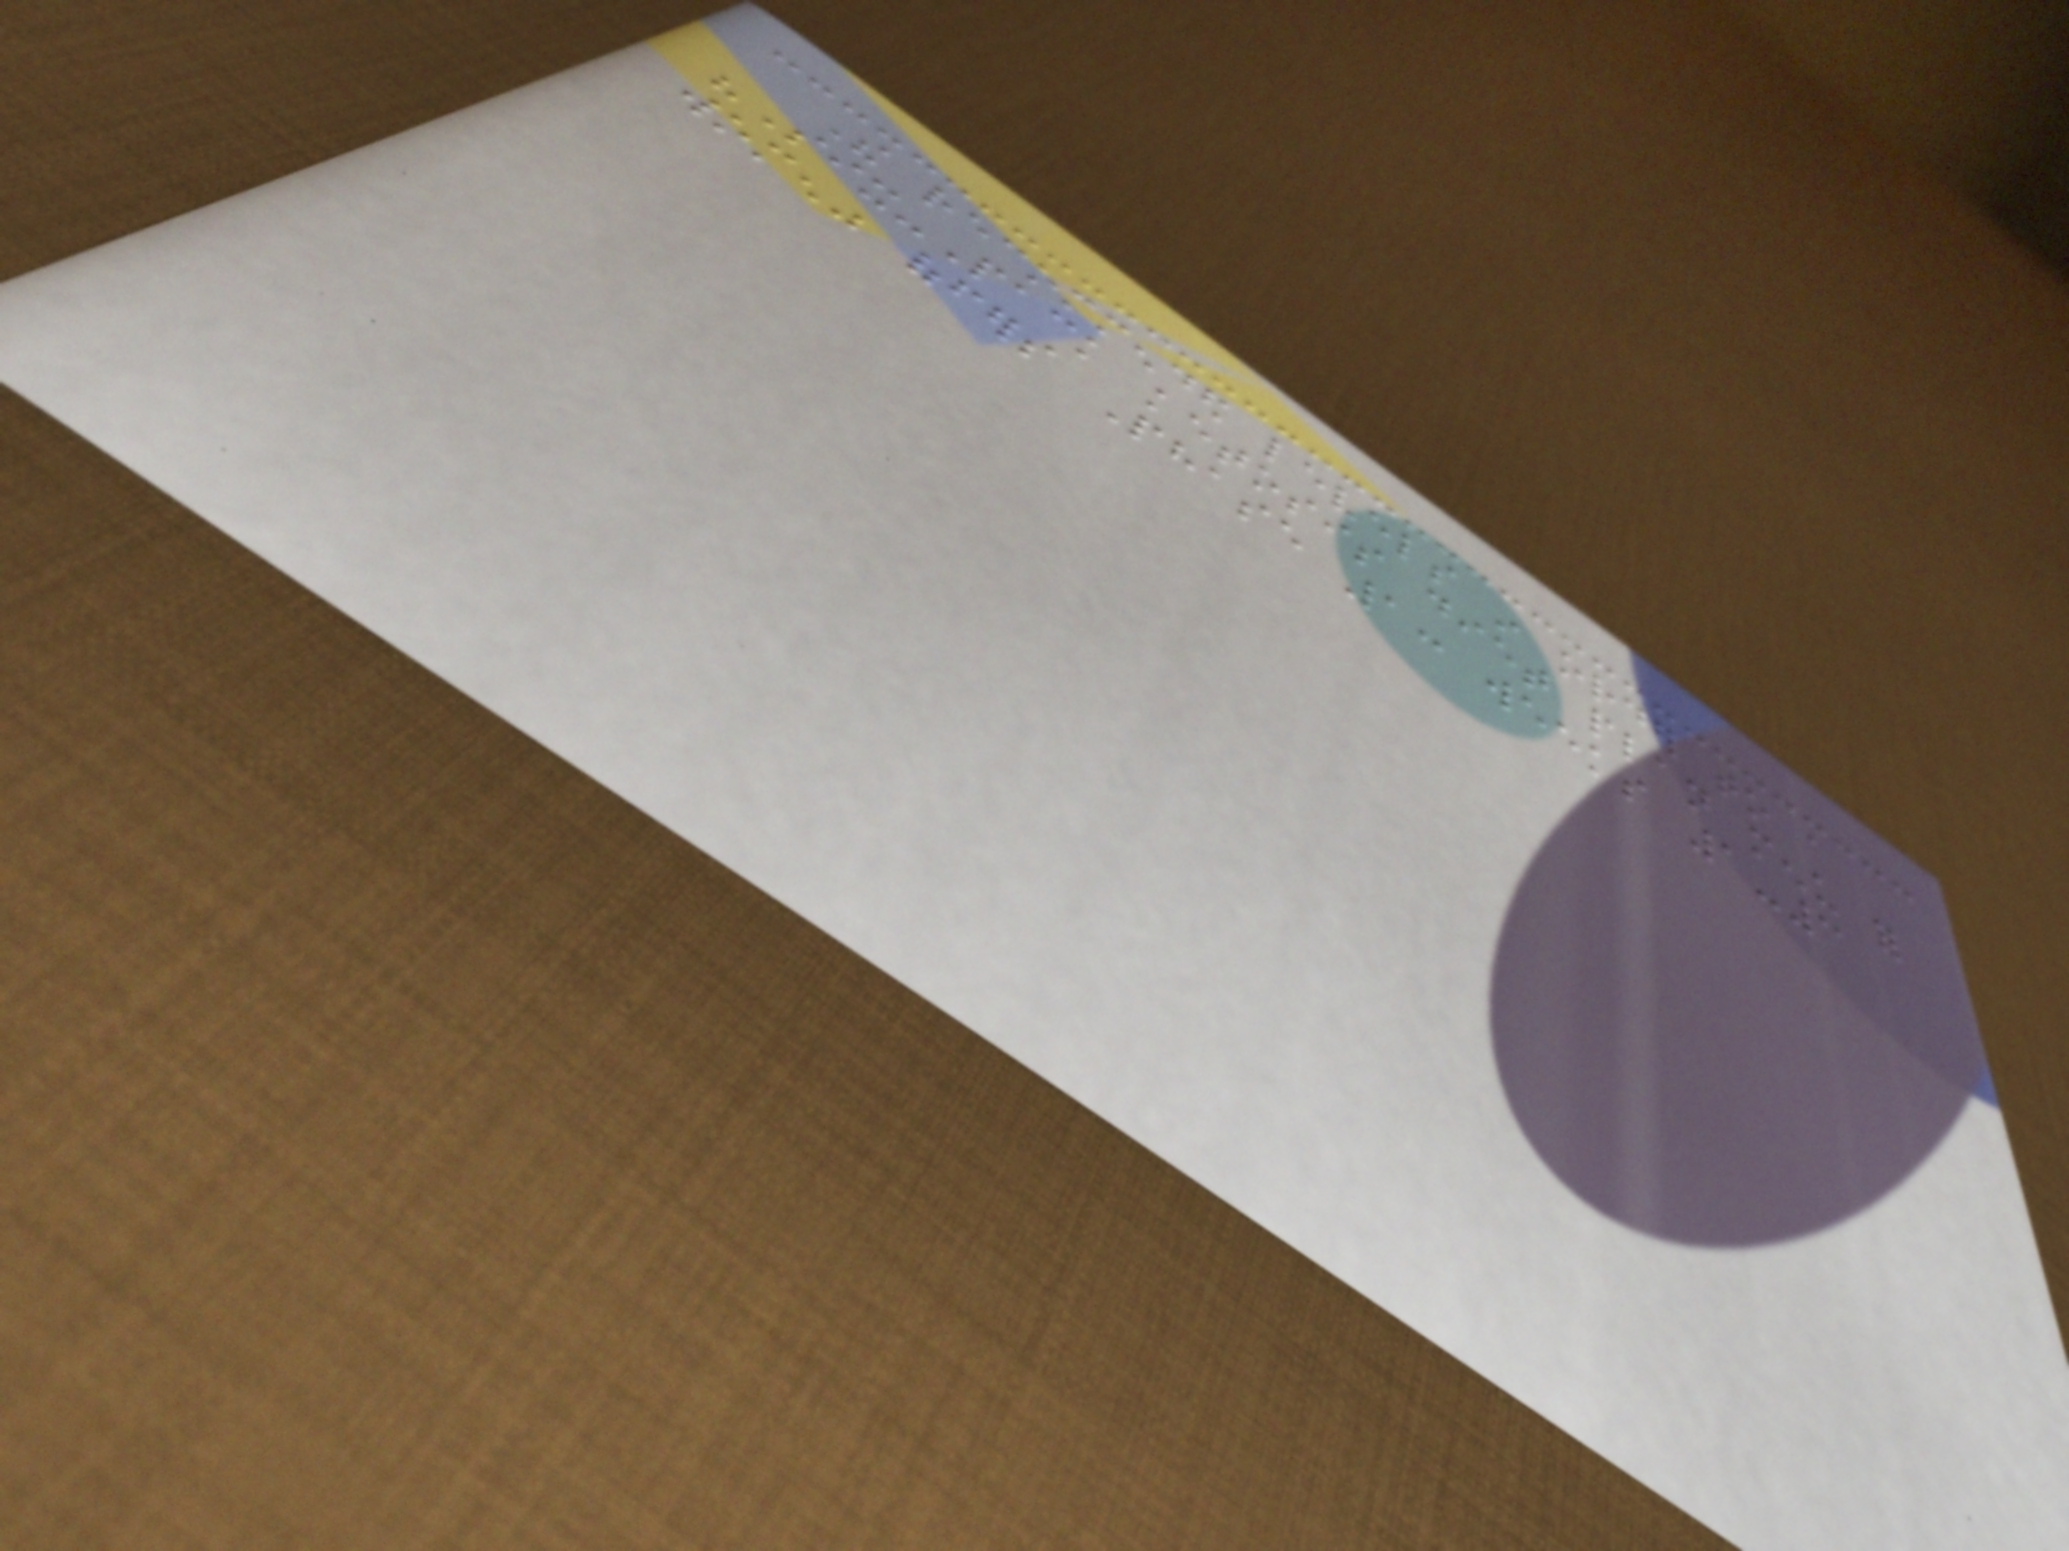The recommended levels in order to a
"Six-Pack ketosis diet plan menu for
women" offers Phase 1: weeks 1-3
